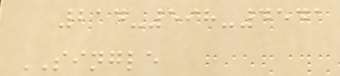214-598-4541
SINGLE
